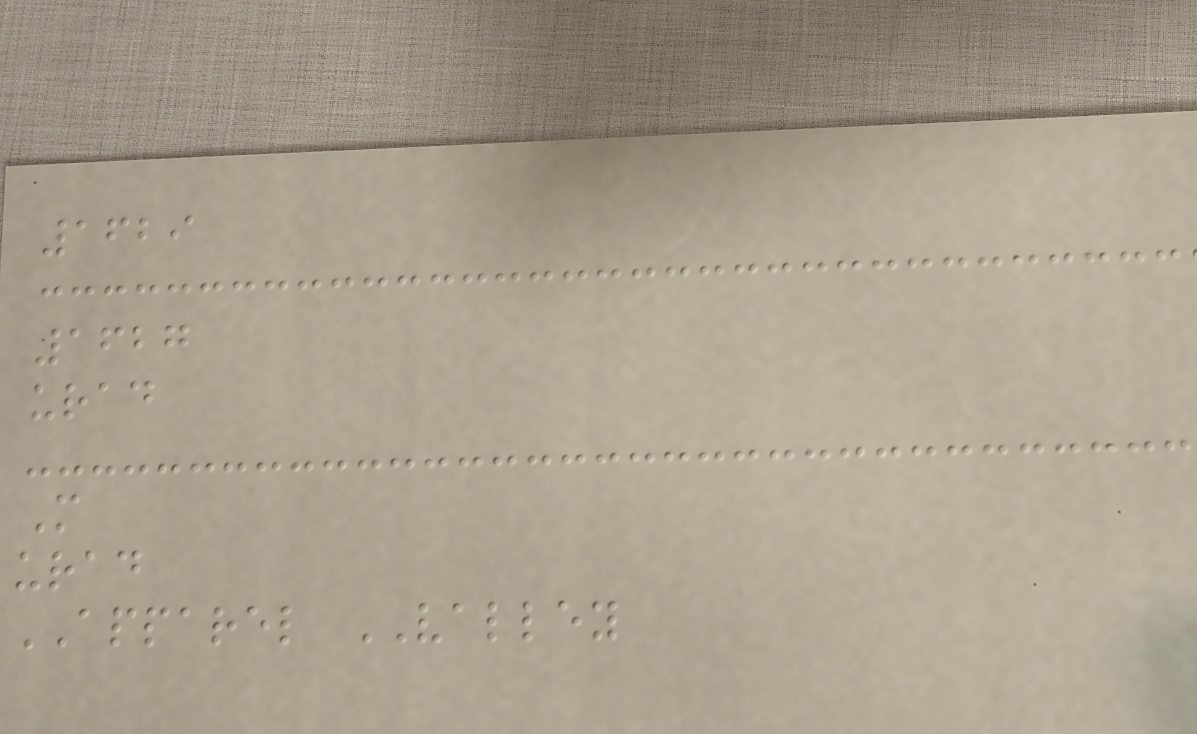1629
1627
urad
M
urad
APPAREL VALLEY
